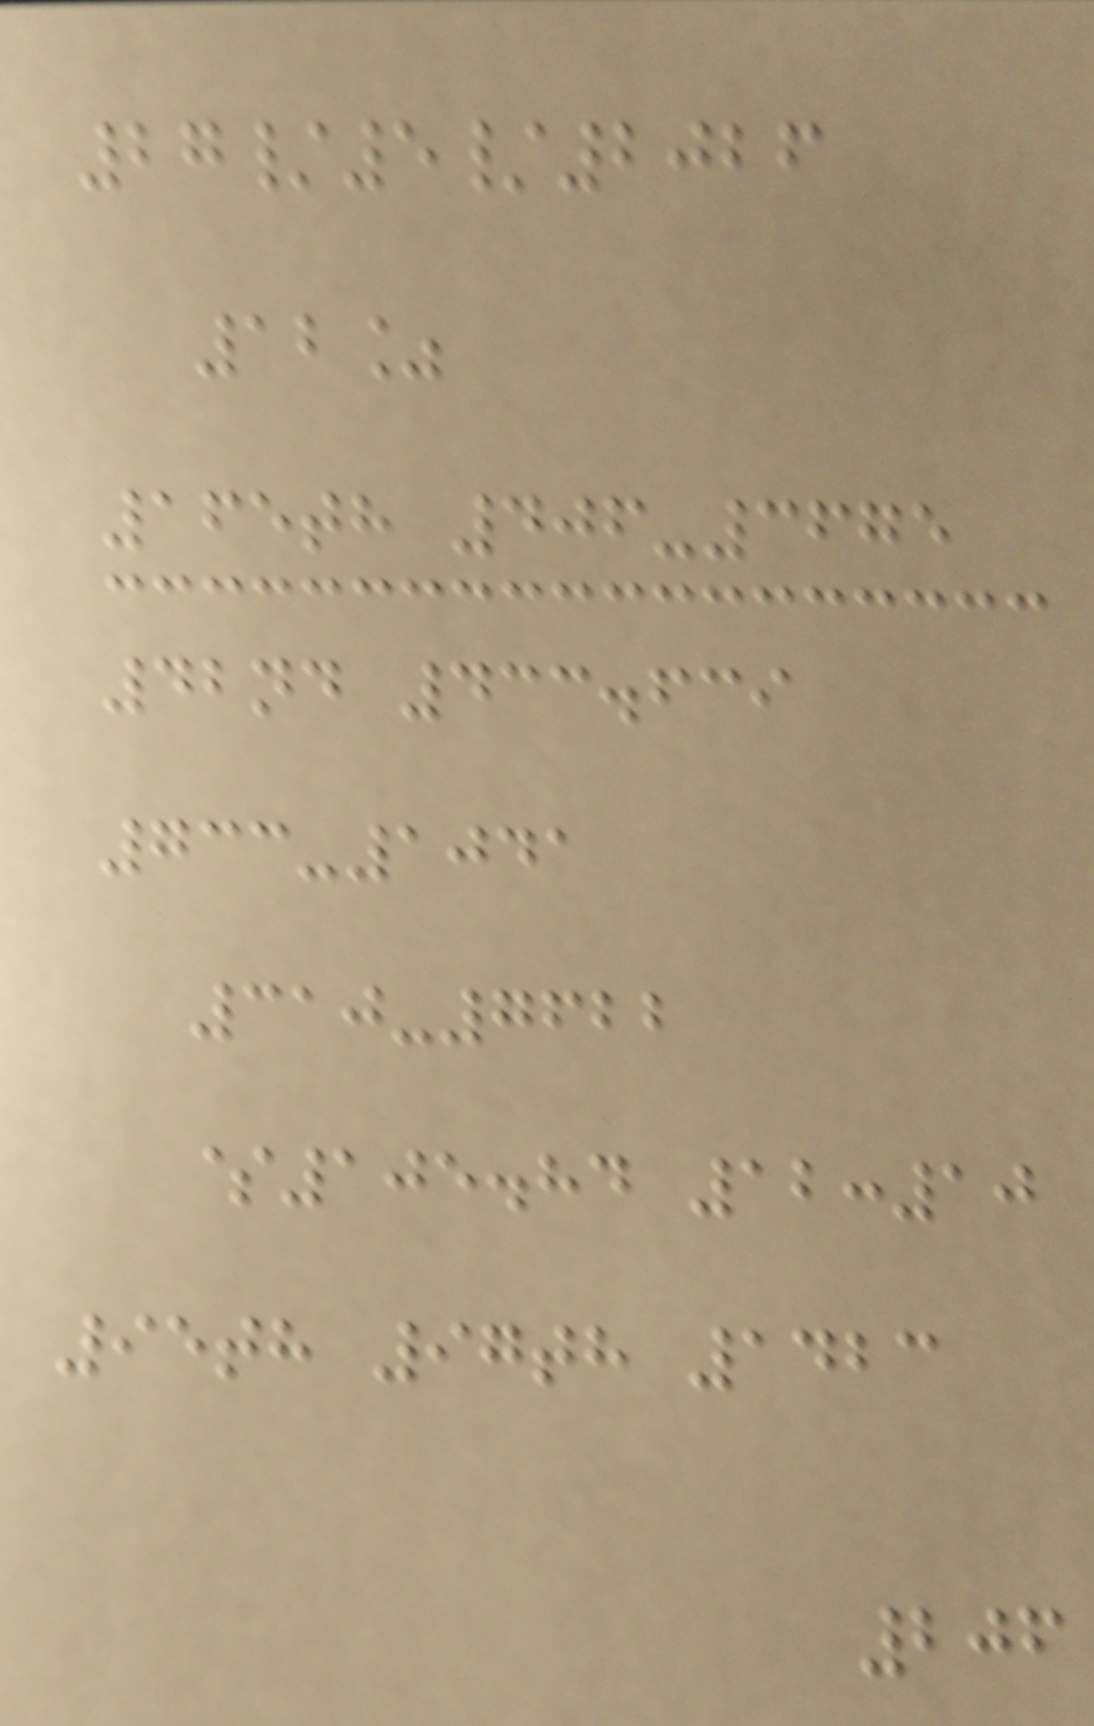27/5/2026
12%
165th 406-3675
42nd 433.639
733-1041
310-7622
$105.84 12:10
95th 97th 1423
206
